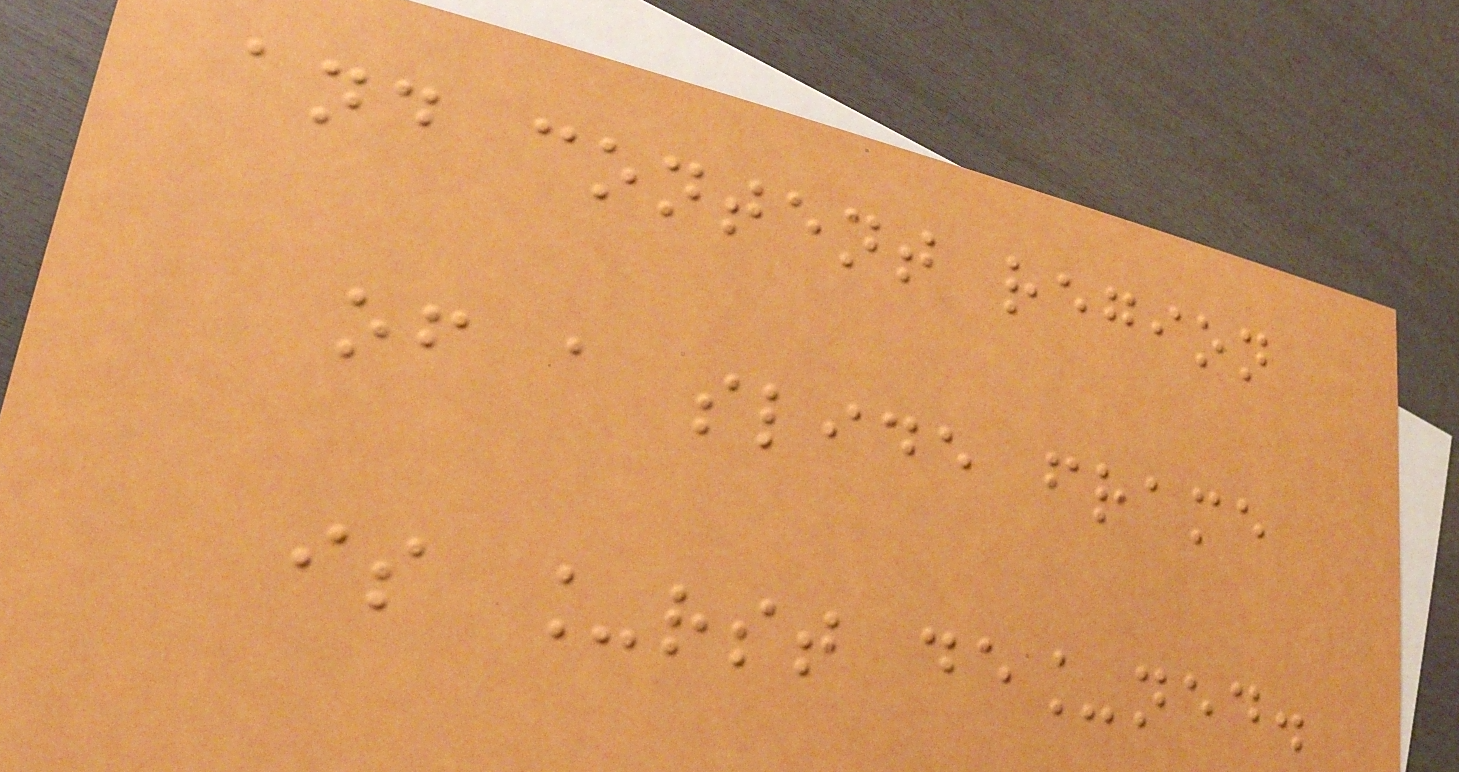and content region
of a slide frame
is _rst de_ned.
